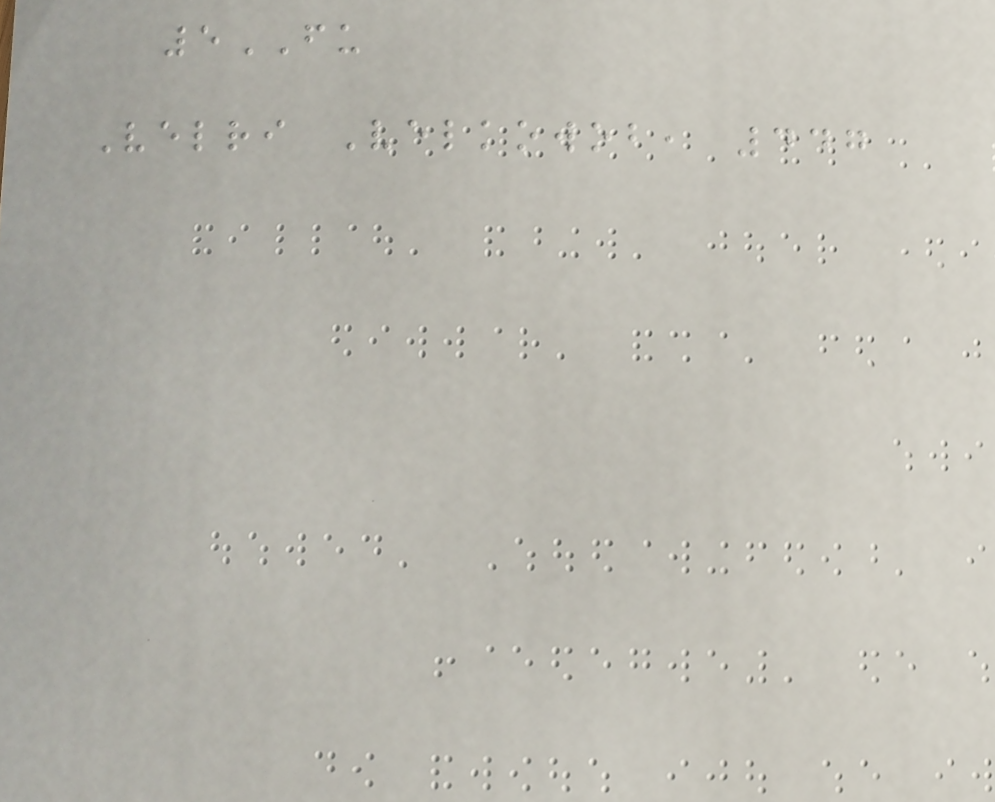5FU
Velri Velkowob, 447
